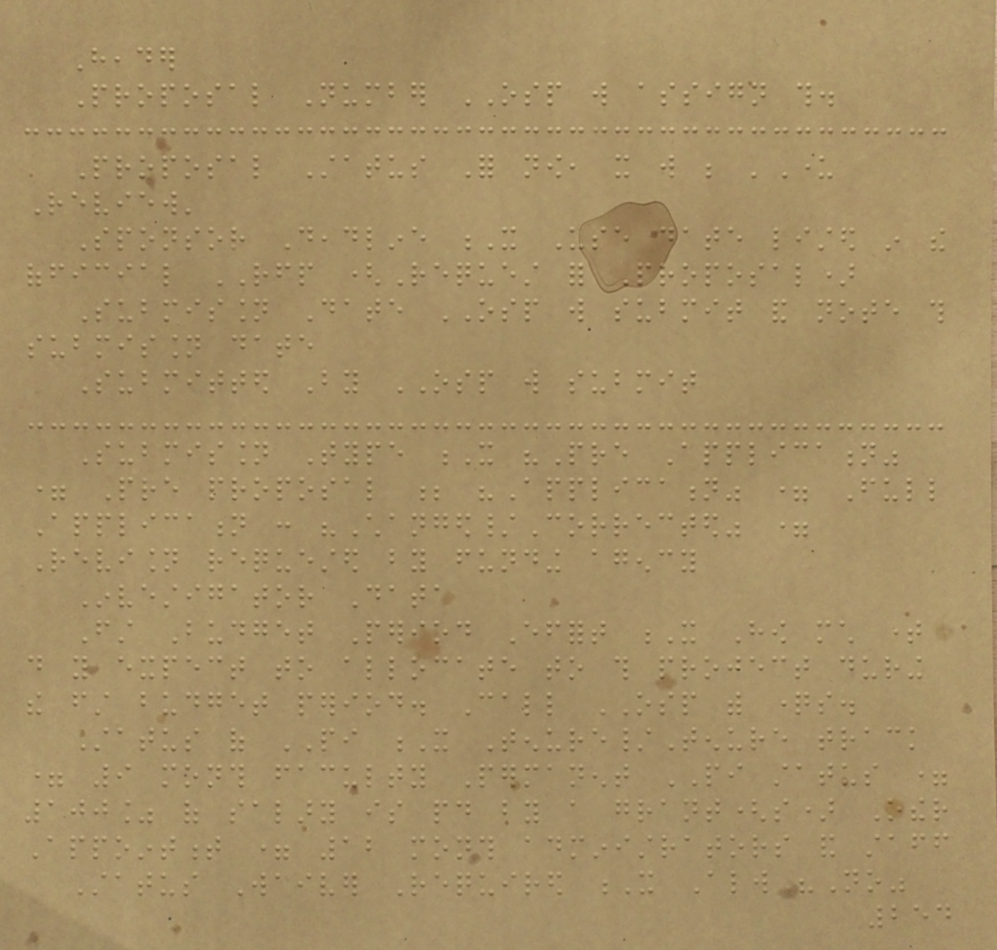Header
Proposal Number OSP will assign this.
Proposal Status For now, it will be 'Under
Review'
Sponsor Deadline X Use date listed in the
official RFP (Request for Proposal)
Submission Date OSP will submit and note this
submission date
Submitted By OSP will submit
Submission Type X "Pre Application"
= Pre proposal ; "Application" = Full
Application : "Changed/Corrected" =
Revision requested by funding agency
Investigator Data
First Budget Period Effort X How much time
do you expect to allocate to this project during
the first budget period. Call OSP with questions.
Status of PI X Tenure/Tenure track
= 9 month faculty Permanent PI status =
100% of salary is paid by a grant(s) Other
Appointment = 12 month administrators and staff
Status Waiver Required X Always "No"
254
